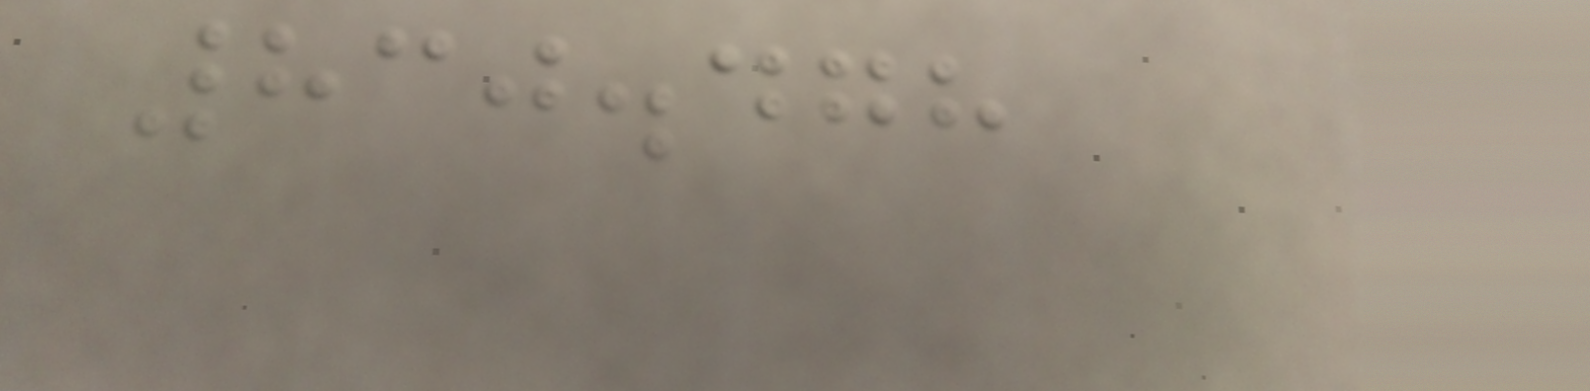830.478
